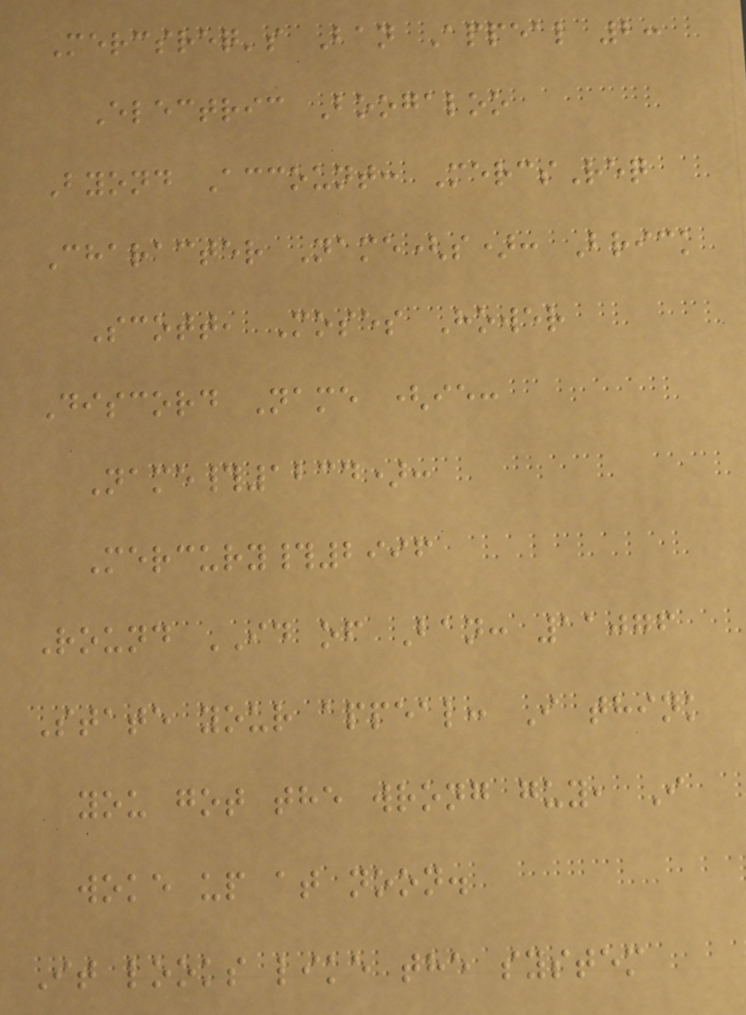Mercsreq's Ban Appeal 2:
Electric Boogaloo
Byond Account: MercsReq
Character Name(s): Brick
Scott, Moses Hower
Discord Name (ie:
Name#1234):
Mercury#2996
Round ID of Ban: 11076
State your appeal: I think
you got the wrong guy, I
woke up at noon.
It looks like the system
